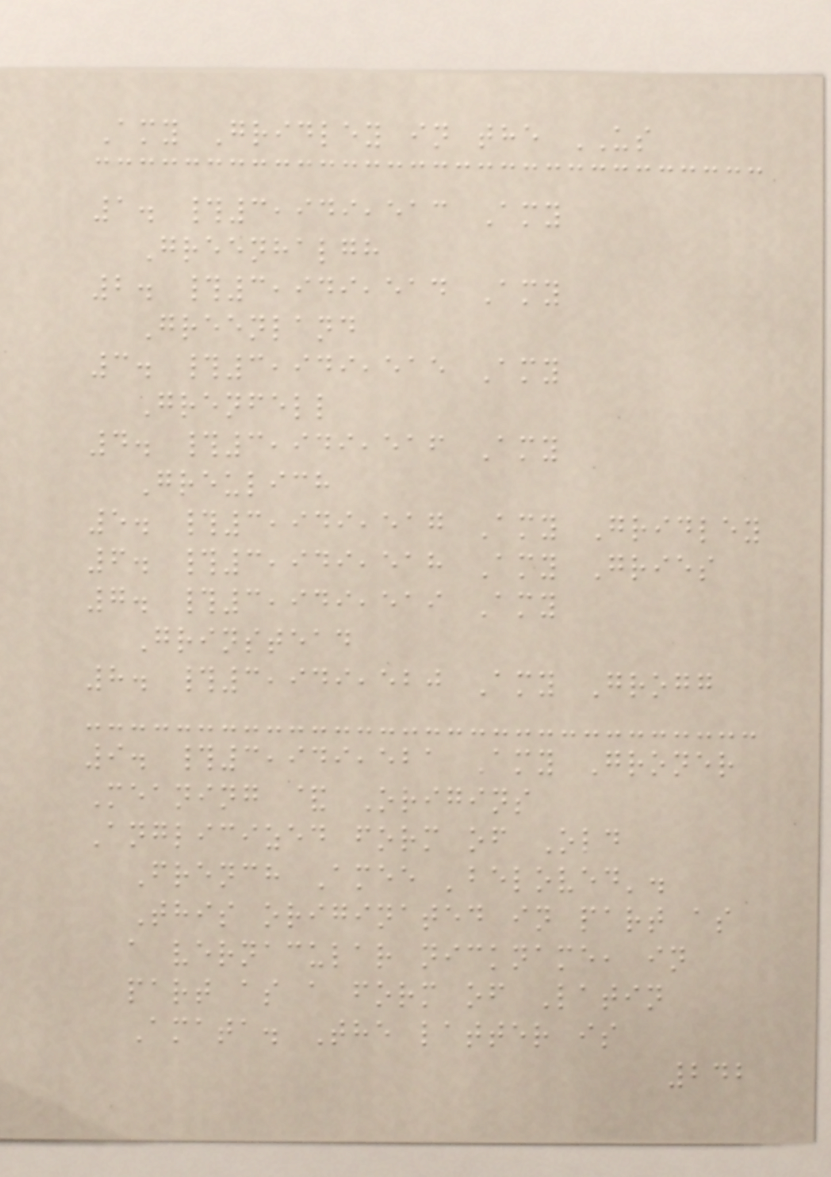Amy Gridley in the US
1. #3,949,513 Amy
Greenhalgh
2. #3,949,514 Amy
Greenland
3. #3,949,515 Amy
Grenfell
4. #3,949,516 Amy
Greulich
5. #3,949,517 Amy Gridley
6. #3,949,518 Amy Gries
7. #3,949,519 Amy
Grinstead
8. #3,949,520 Amy Grogg
9. #3,949,521 Amy Groner
Meaning & Origins
Anglicized form of Old
French Amee 'beloved'.
This originated in part as
a vernacular nickname, in
part as a form of Latin
Amata. The latter is
242
